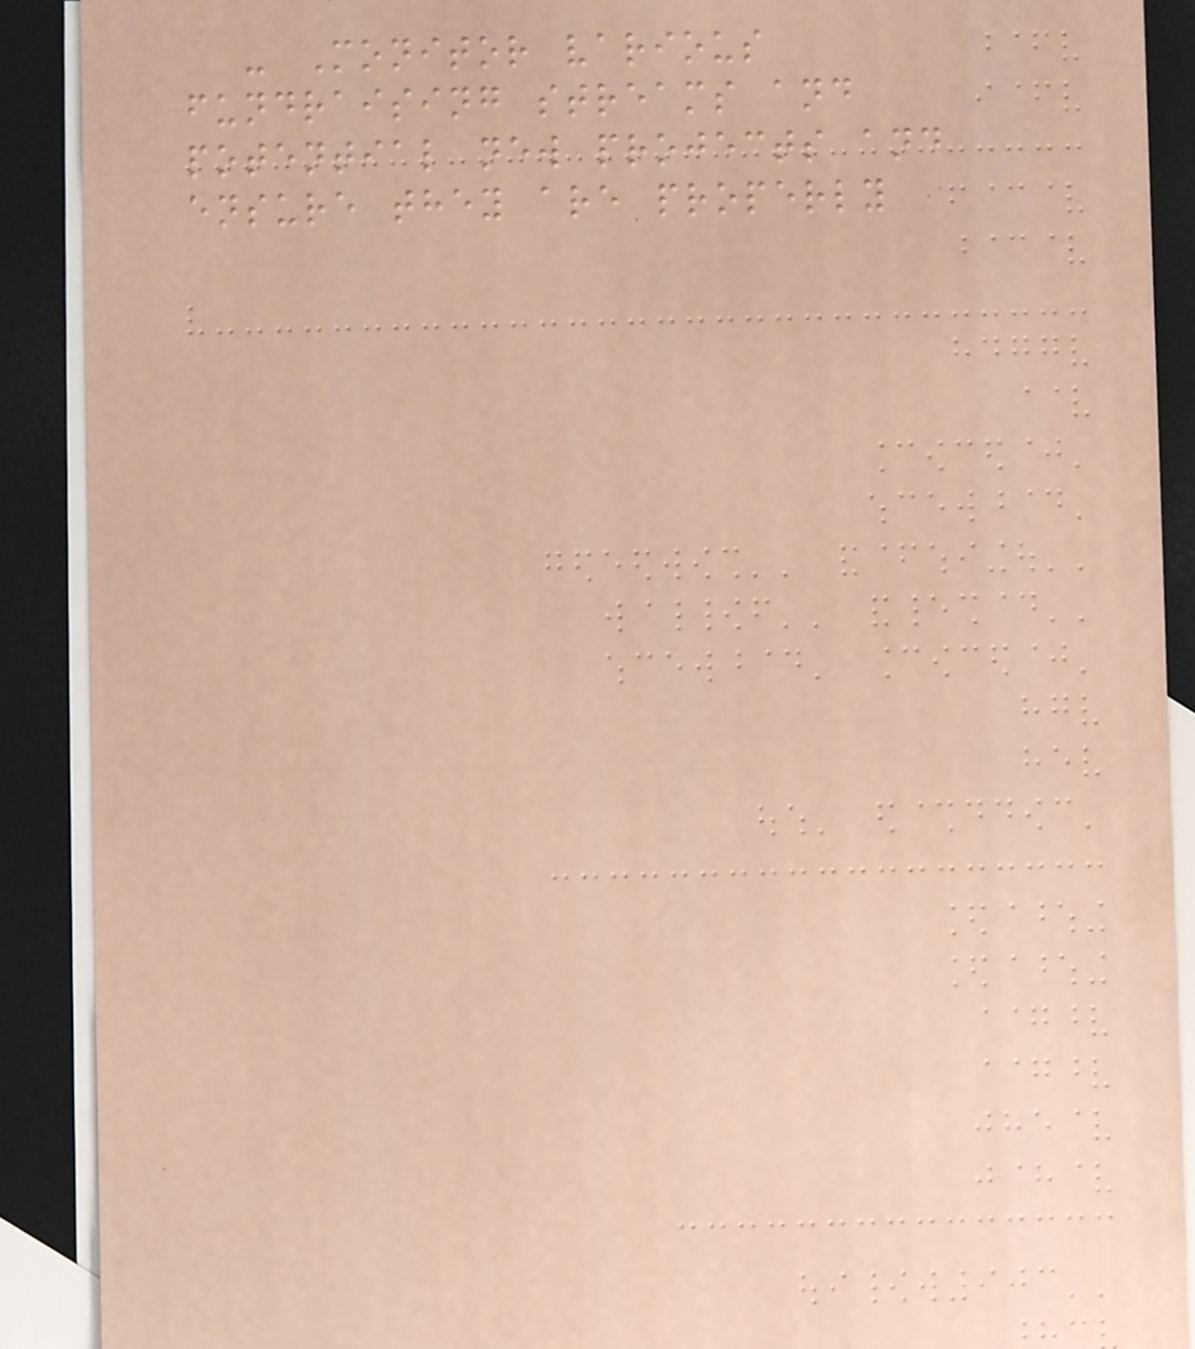- Monitor various
fundraising streams and
potential new projects and
ensure they are properly
